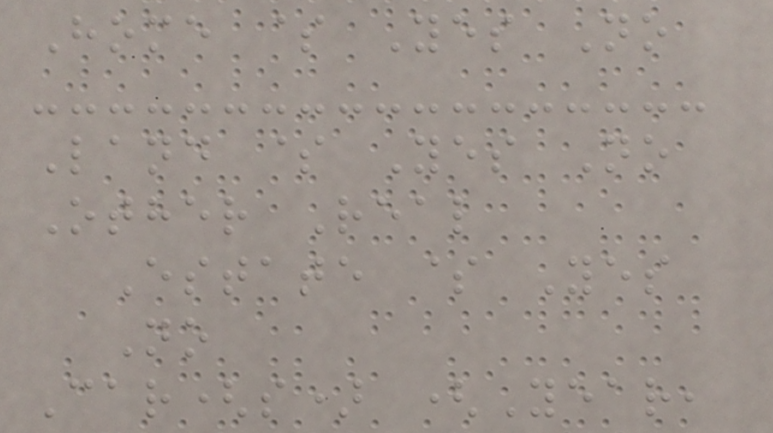Home $ Yes No
Land $ Yes No
Other Real
Estate $ Yes
No
Car(s) (Year,
